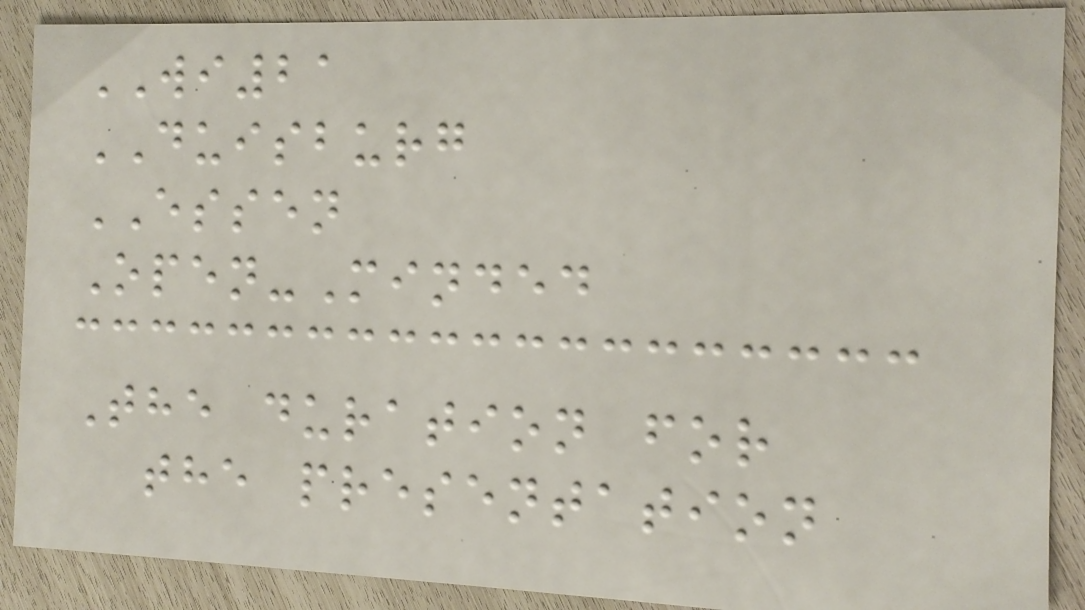WI21
DUISBURG
ESSEN
Open-Minded
The duration for
the presentation
